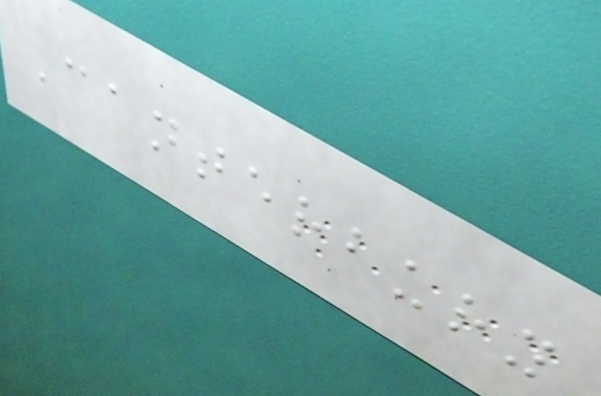Canterbury
